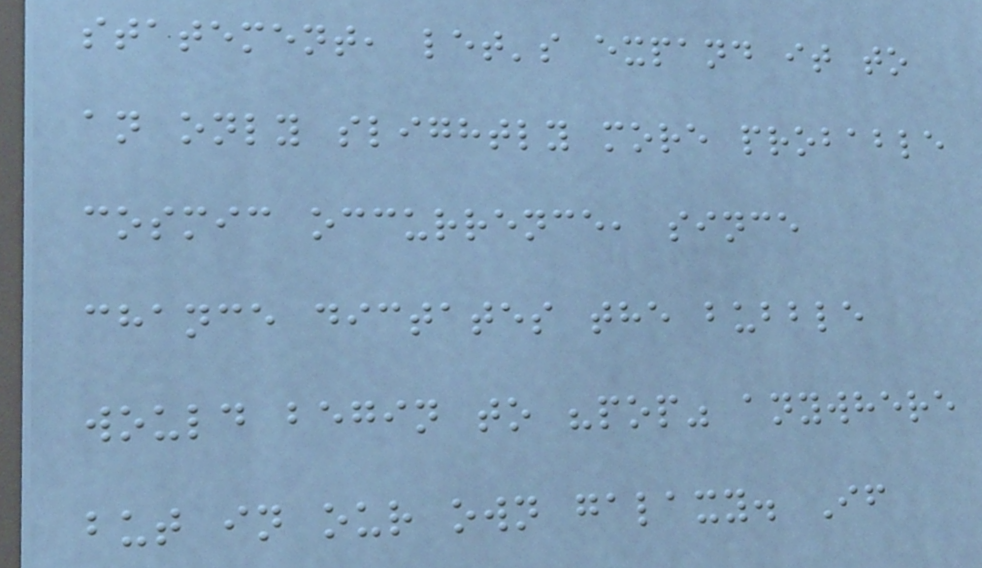statement, let's expand it to
an only slightly more probable
cosmic occurrence, since
chance dictates the bubble
would begin to "pop" anywhere
but in our own galaxy. If
